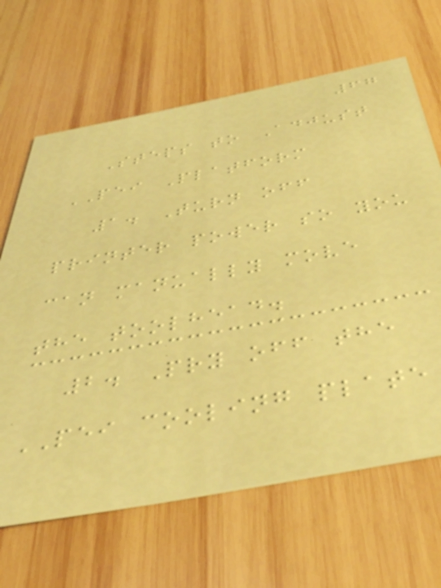67
Steps to Adjust
PEI Platform
1. Turn off
printer power so you
can manually move
the toolhead.
2. Pry off the
PEI cooling plate
